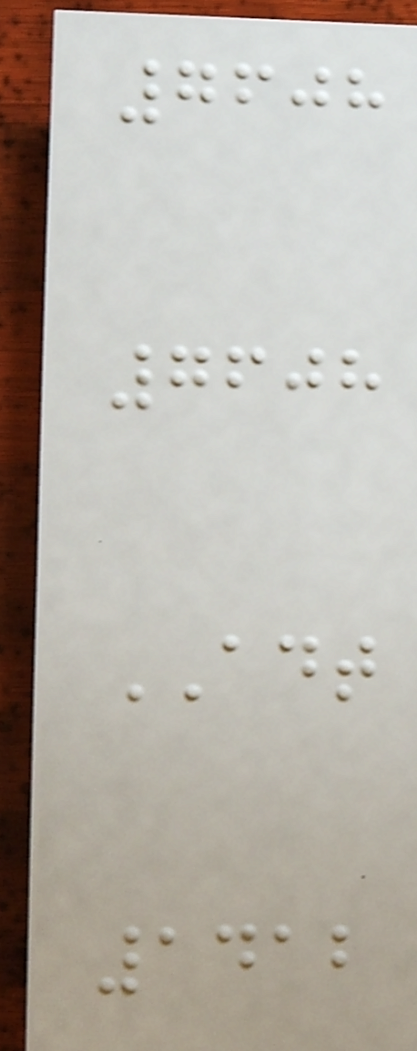7608
7608
ADT
1412
